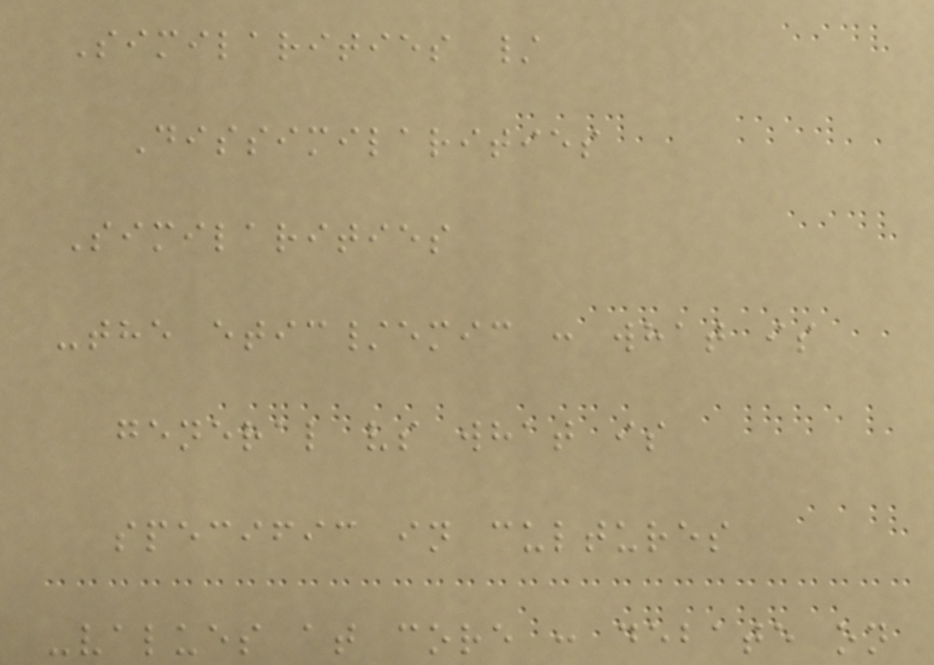Similarities /
Dissimilarities
Similarities
-the etic/emic : what is
general vs what is
specific in cultures
-values at core : debate on
